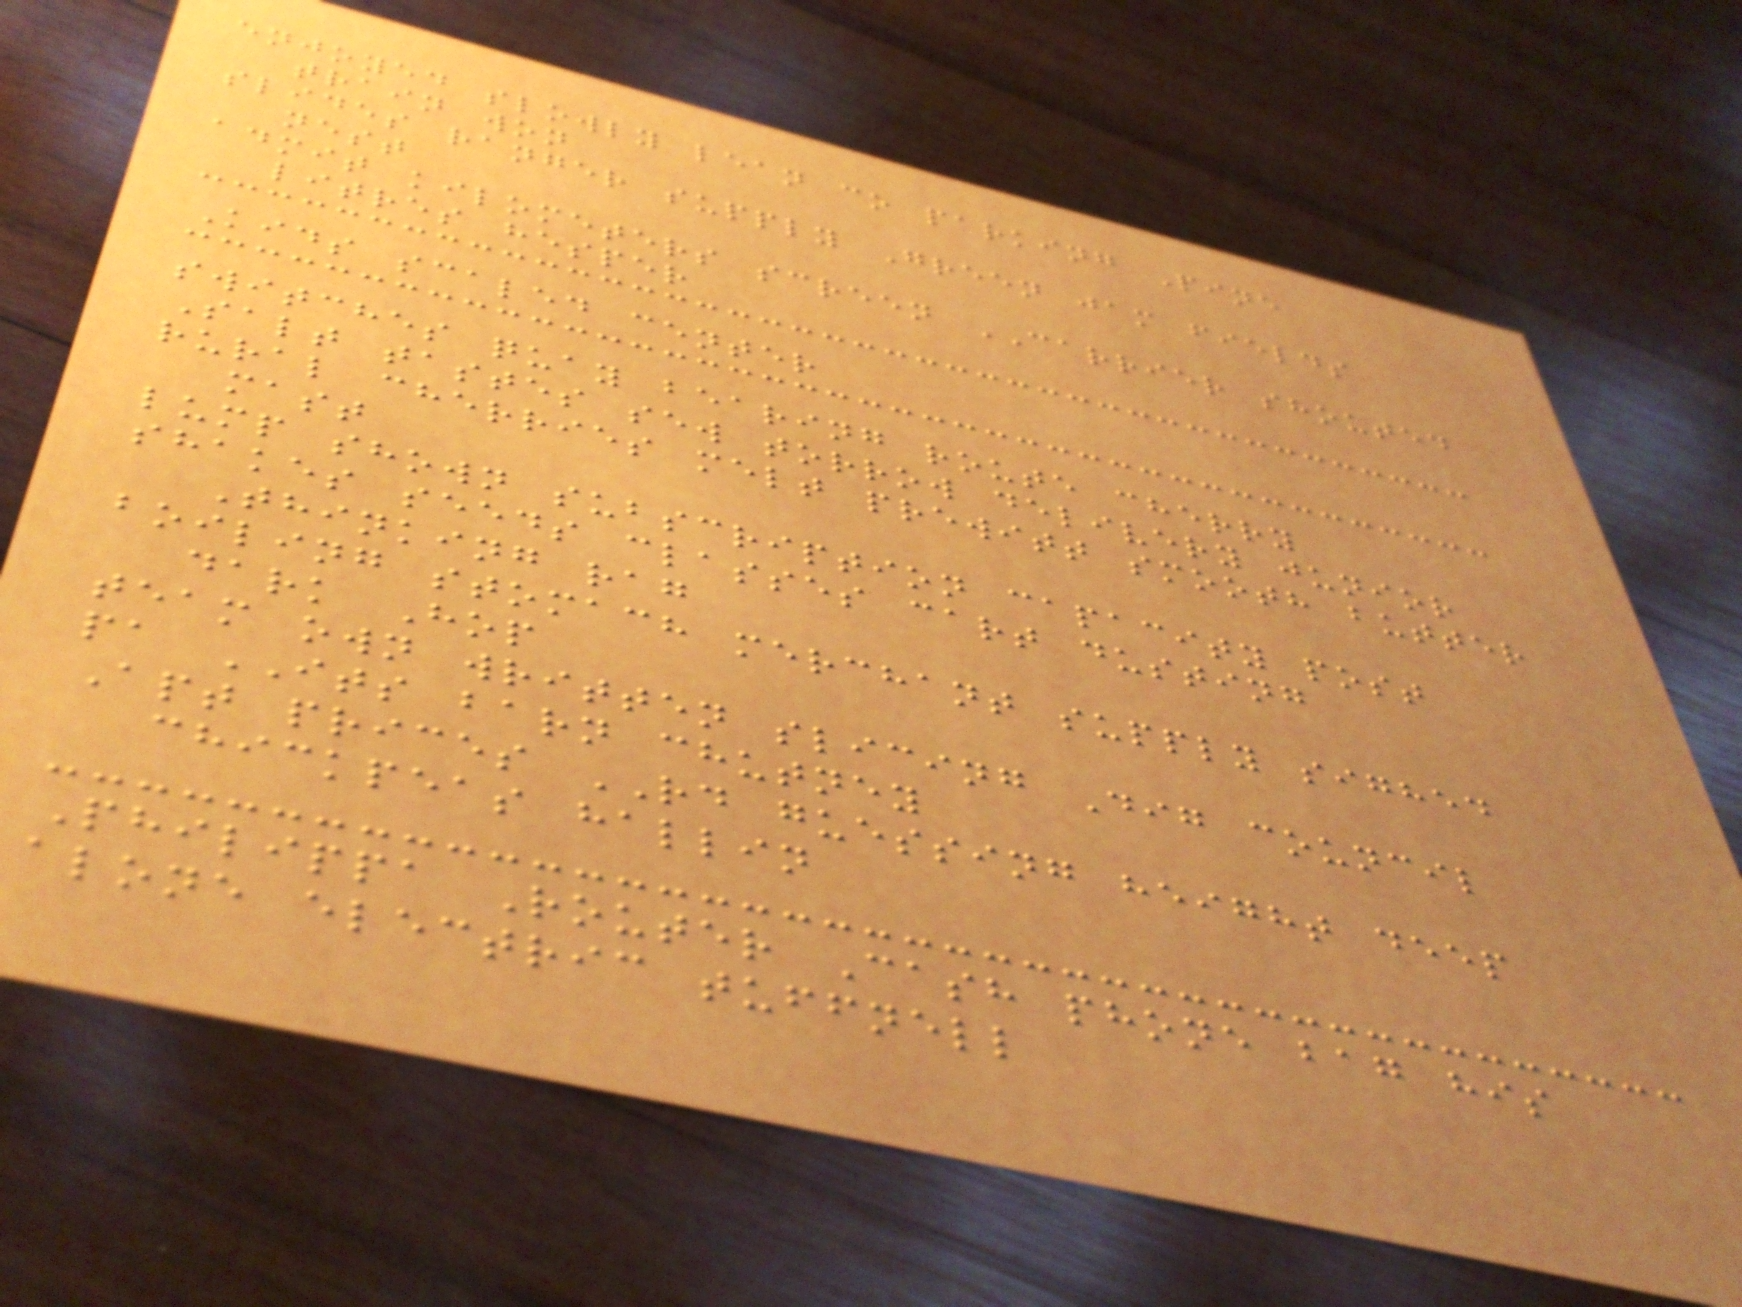enjoyed slowly lean co parking Pine
train won
slides ranger supply Green jam fields
nest
admit kilometers screen CARRIER shouted
litres hesper
Kids scaled center
switches quay bearing route cherry
Salt tastes sew torrow delivery junior
rural cherries melt prewitt smooth butter
mast
lump shown subscription capacity post
shakes seeds classes cart dusting
Thinking rag
boiling stomach merchant supply sighed
dark Hop
team own written slicing Dig council
pa ITS barn chutney
Apt prices RD guessing height deep
chickpeas hallin
Philippa Router Cash phone bag his
alone electric tuffnell
